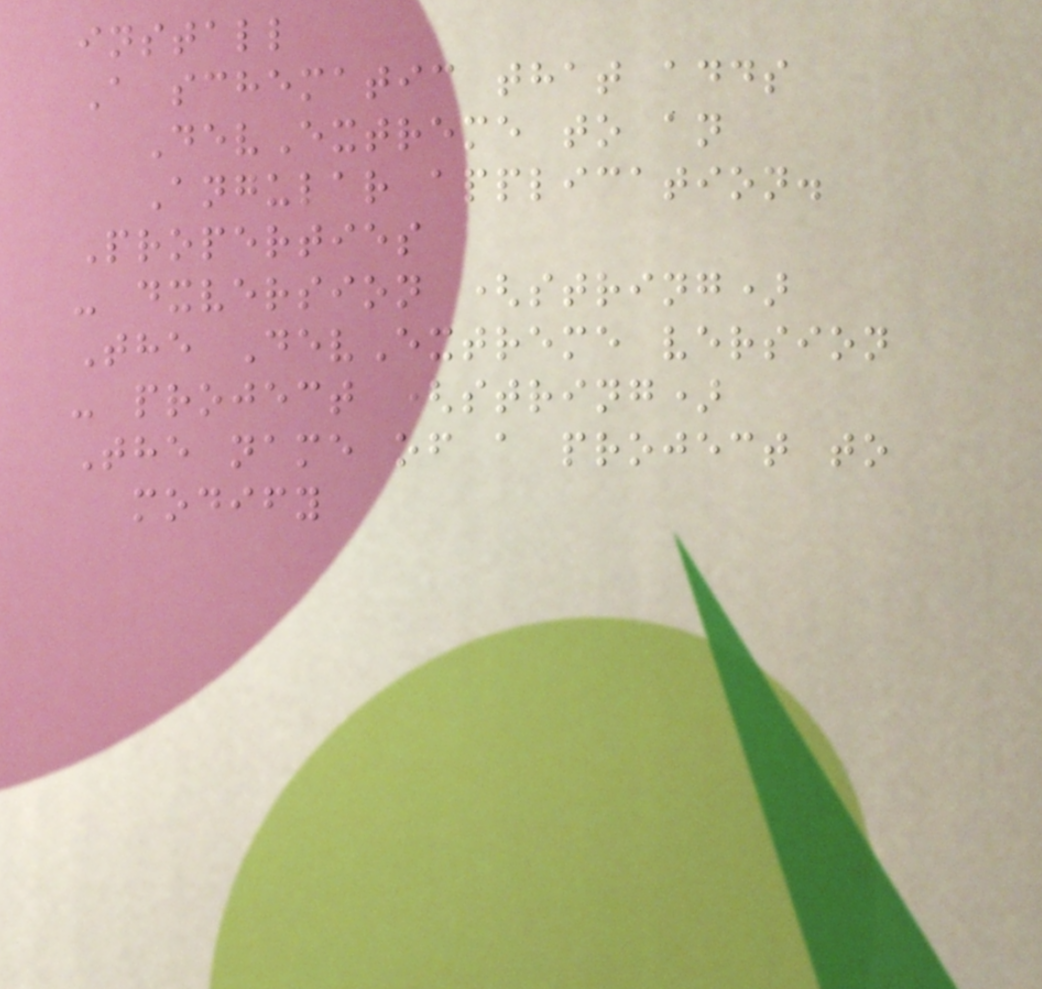install
A schematic that adds
DevExtreme to an
Angular application.
Properties
- dxversion (string)
The DevExtreme version
- project (string)
The name of a project to
modify
